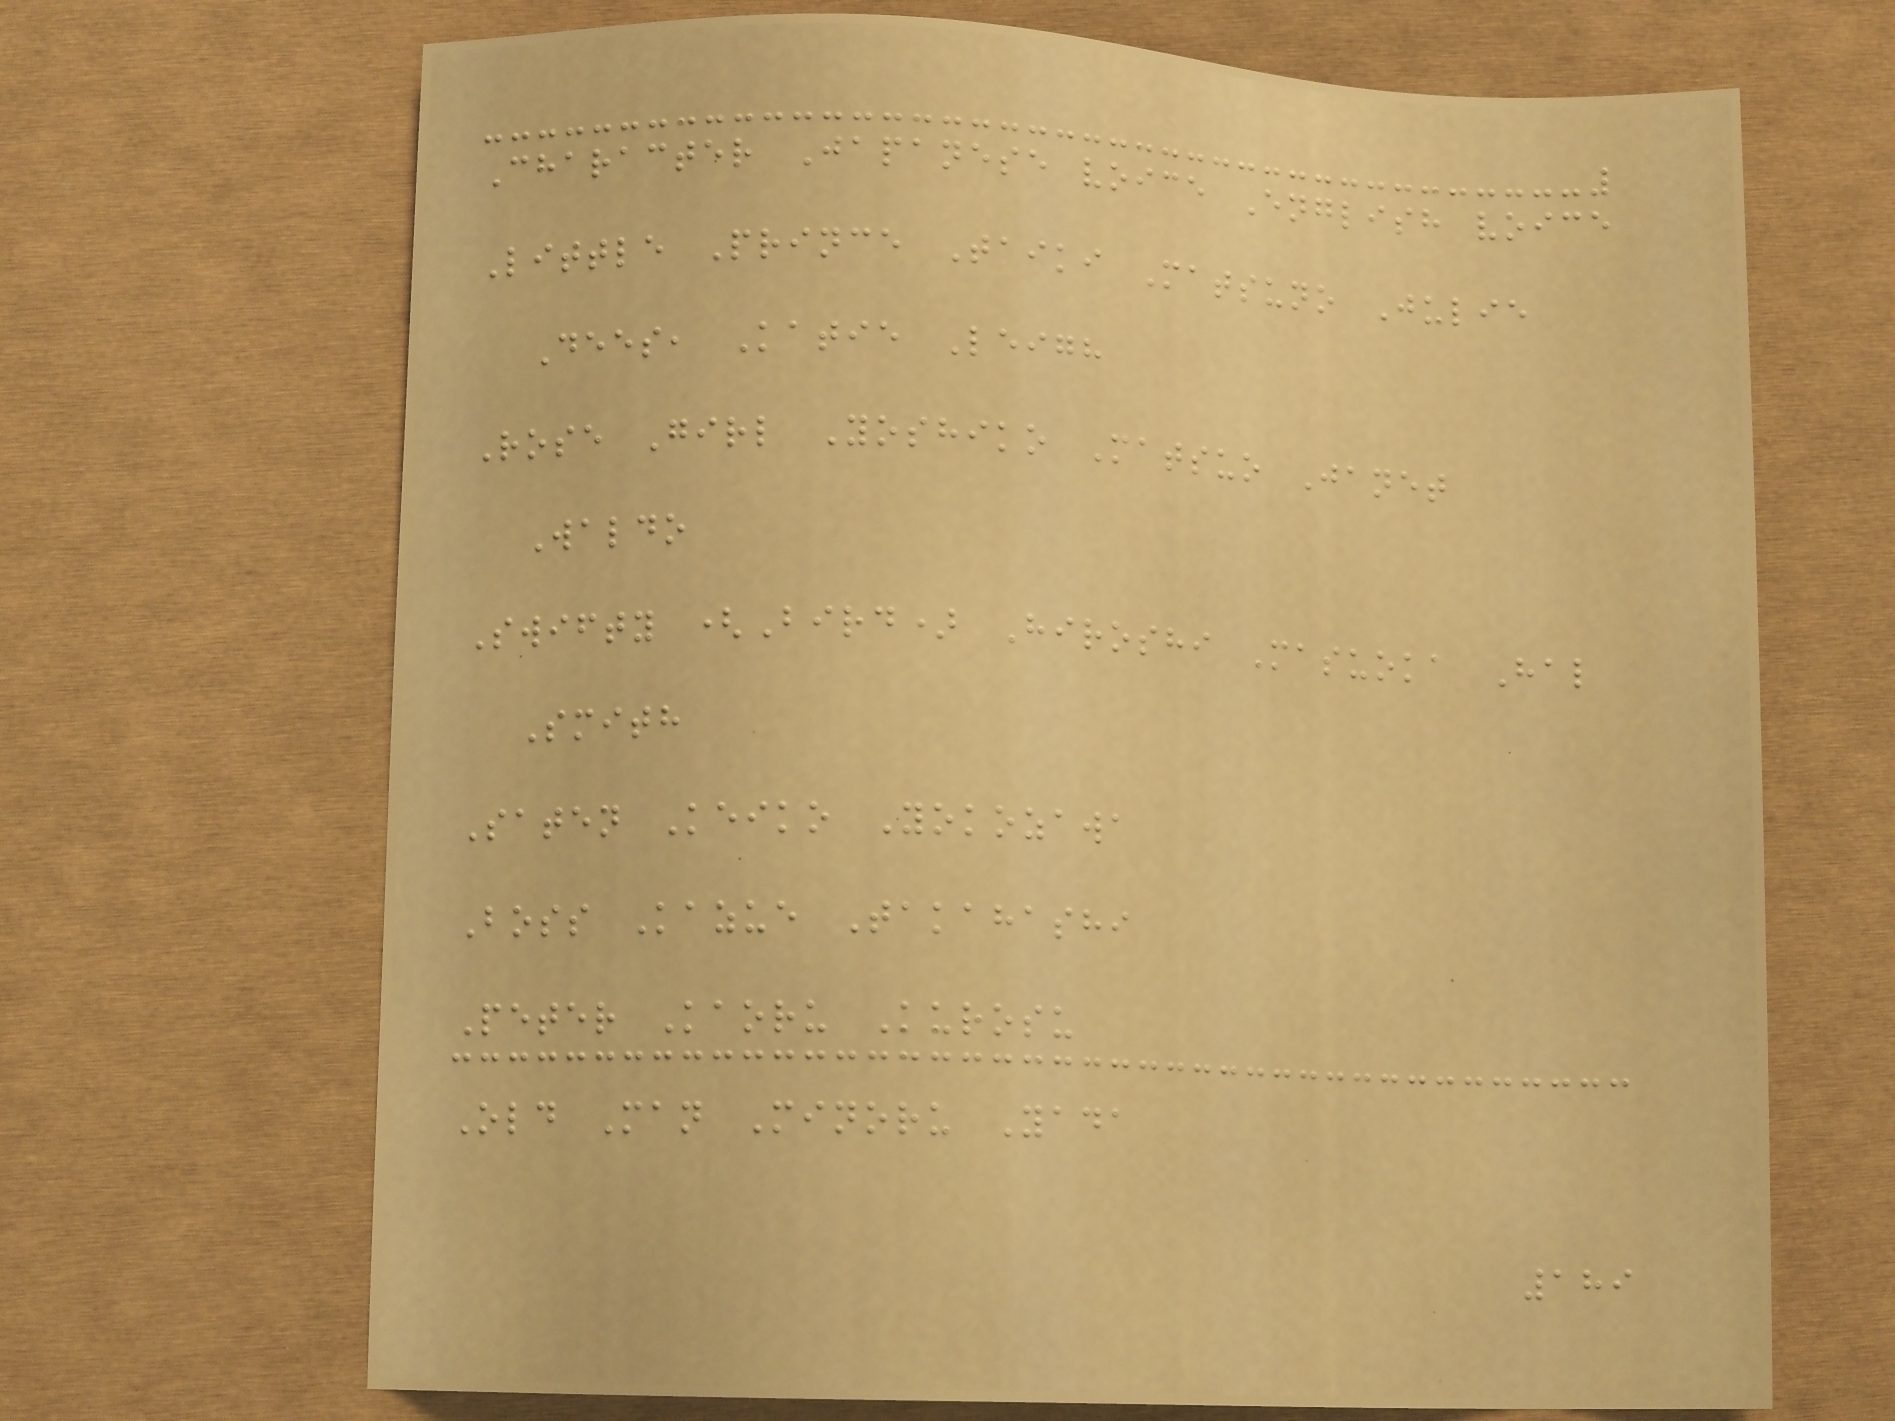Character Japanese voice English voice
Little Prince Taiki Matsuno Julie
Dees, Katie Leigh
Rose Girl Yoshiko Matsuo Janet
Waldo
Swifty (Bird) Hiroshi Masuoka Hal
Smith
Saten Keiko Yokozawa
Boss Kazue Takahashi
Peter Kaoru Kurosu
Old Man Minoru Yada
189
